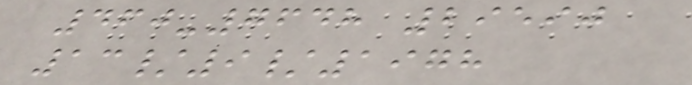460-7648 29590
13/9/1978
